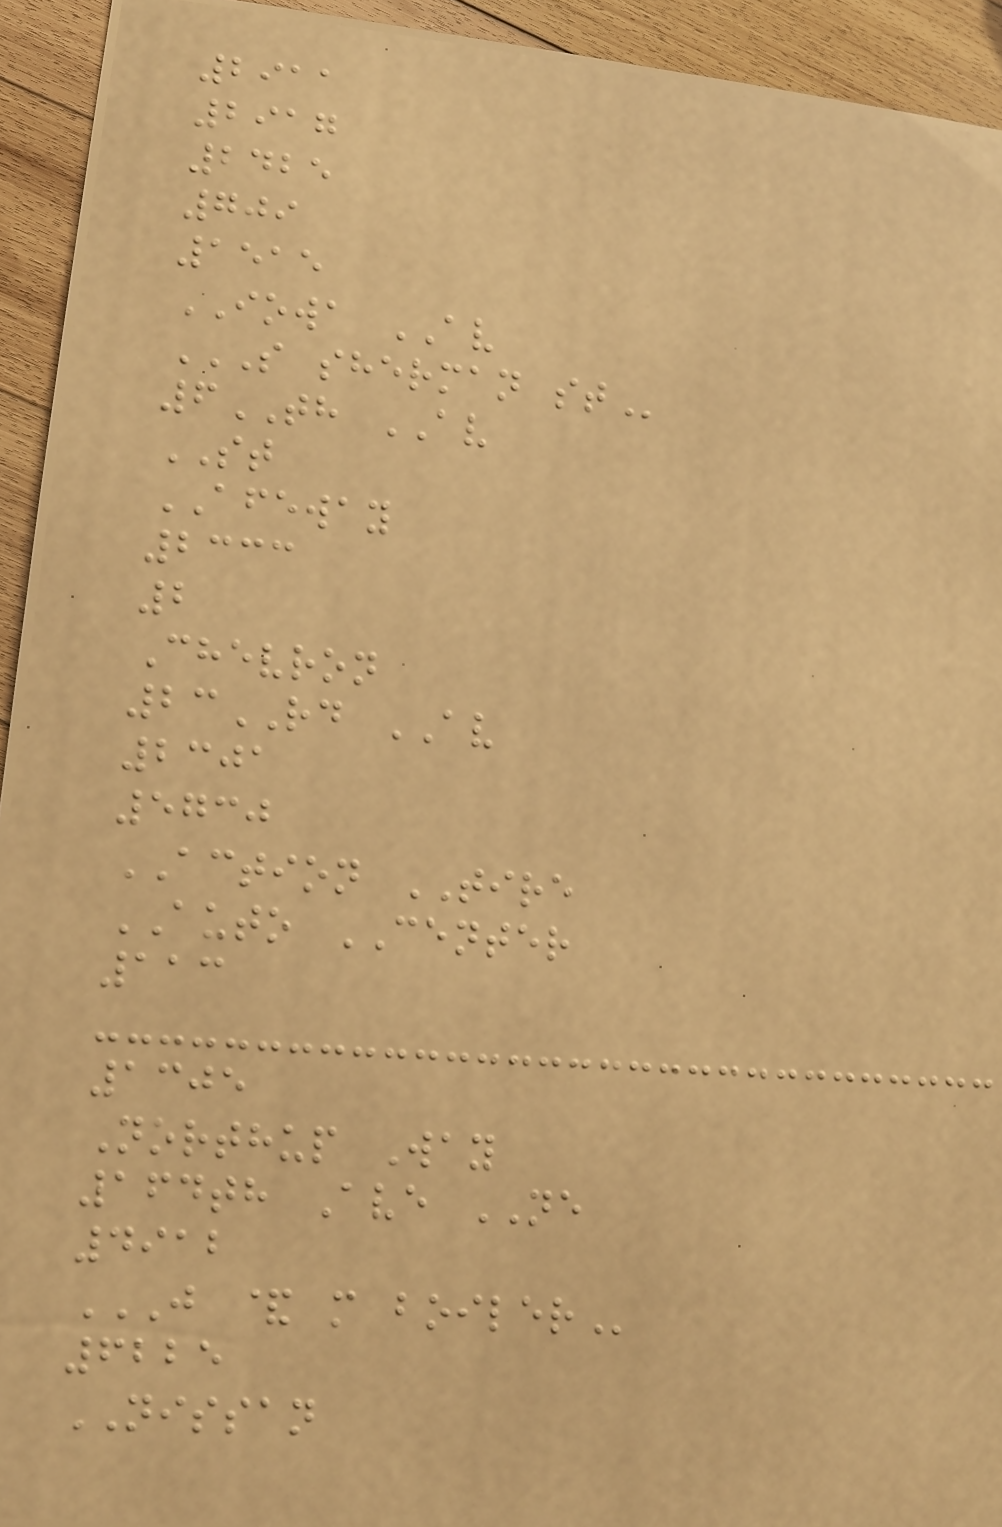2911
2917
2425
709
1515
IOWA AV
S SHERMAN ST
6TH AV
ST
AFEWAY
2333
2
Chevron
23RD AV
2301
5730
ACTION TIRE
AUTO CENTER
113
1305
Northup Way
164th Ave NE
4912
J & M BOILER
6225
NISSAN
